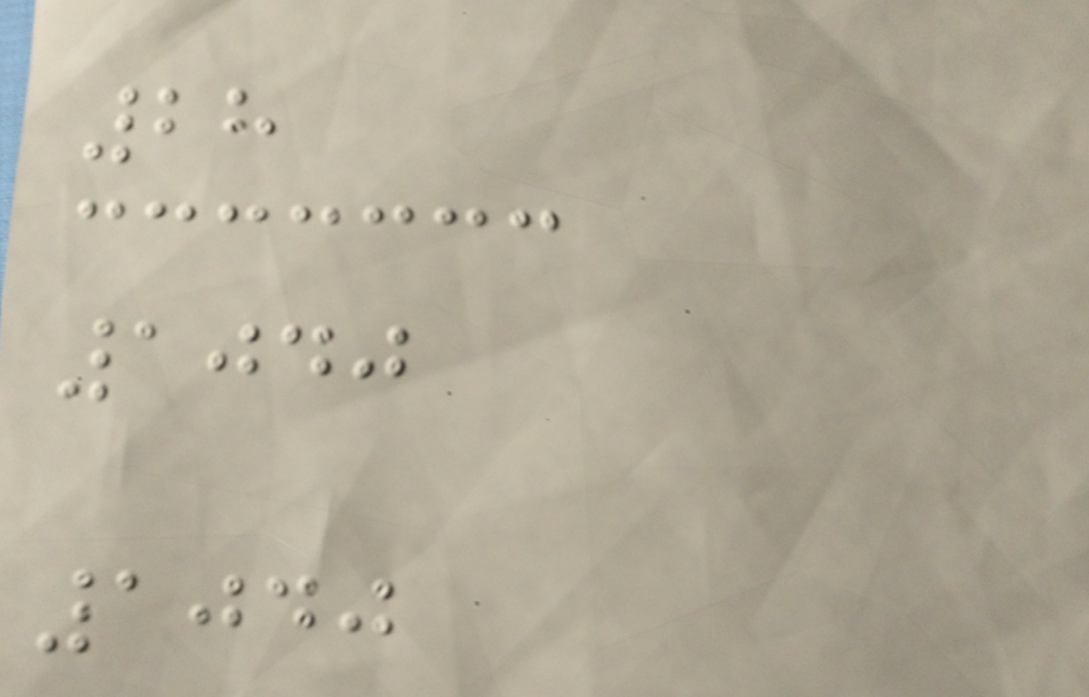28
1040
1040
